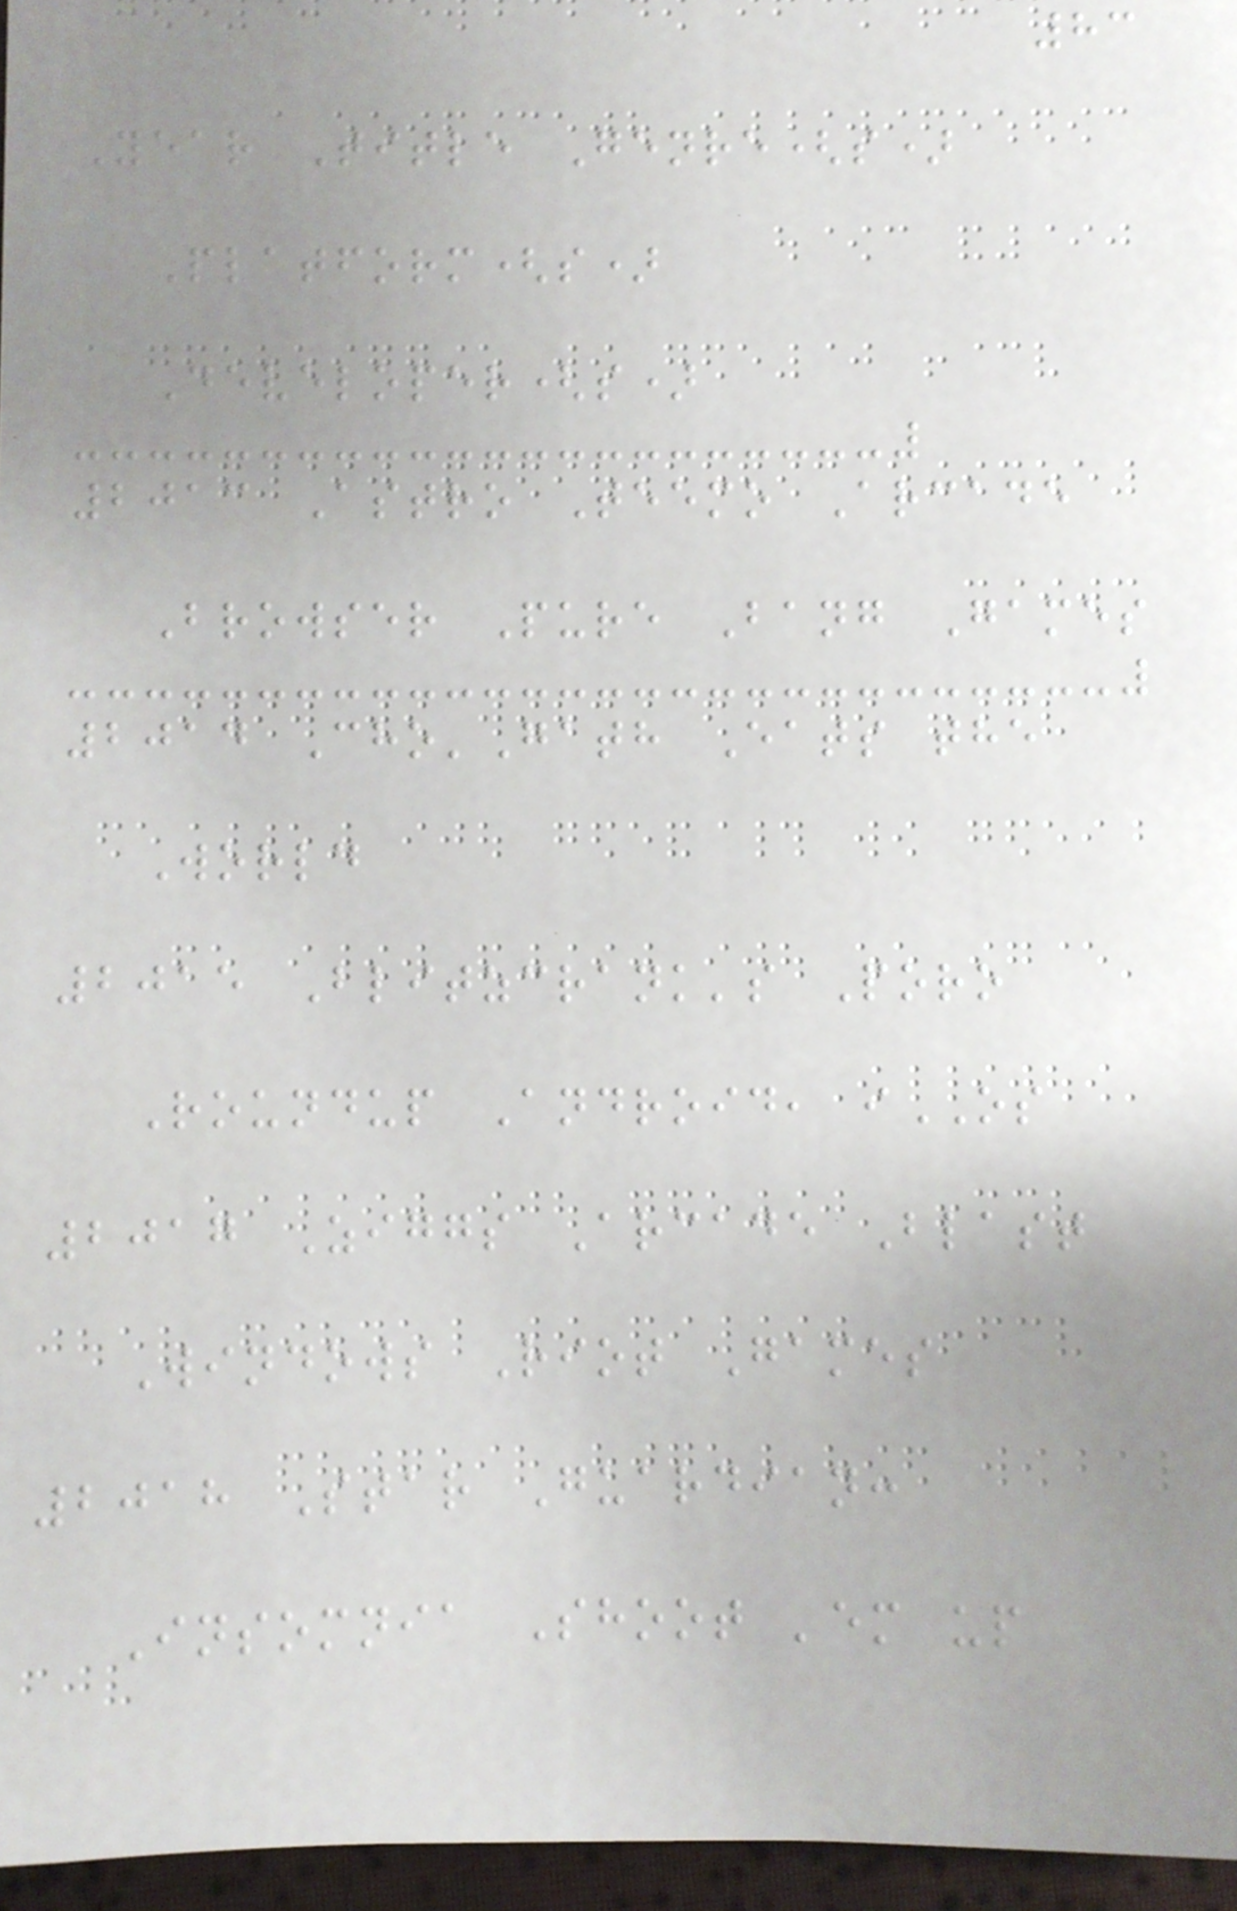83
Year Title Genre(s)
Platform(s)
Developer(s)
2013 Astro Teemo Arcade
Browser Pure Bang Games
2014 Cho'Gath Eats the
World
2015 Blitzcrank's Poro
Roundup Android, iOS
2017 Ziggs Arcade Blast
Windows Riot Games
2018 Star Guardian:
Insomnia Shoot 'em up
